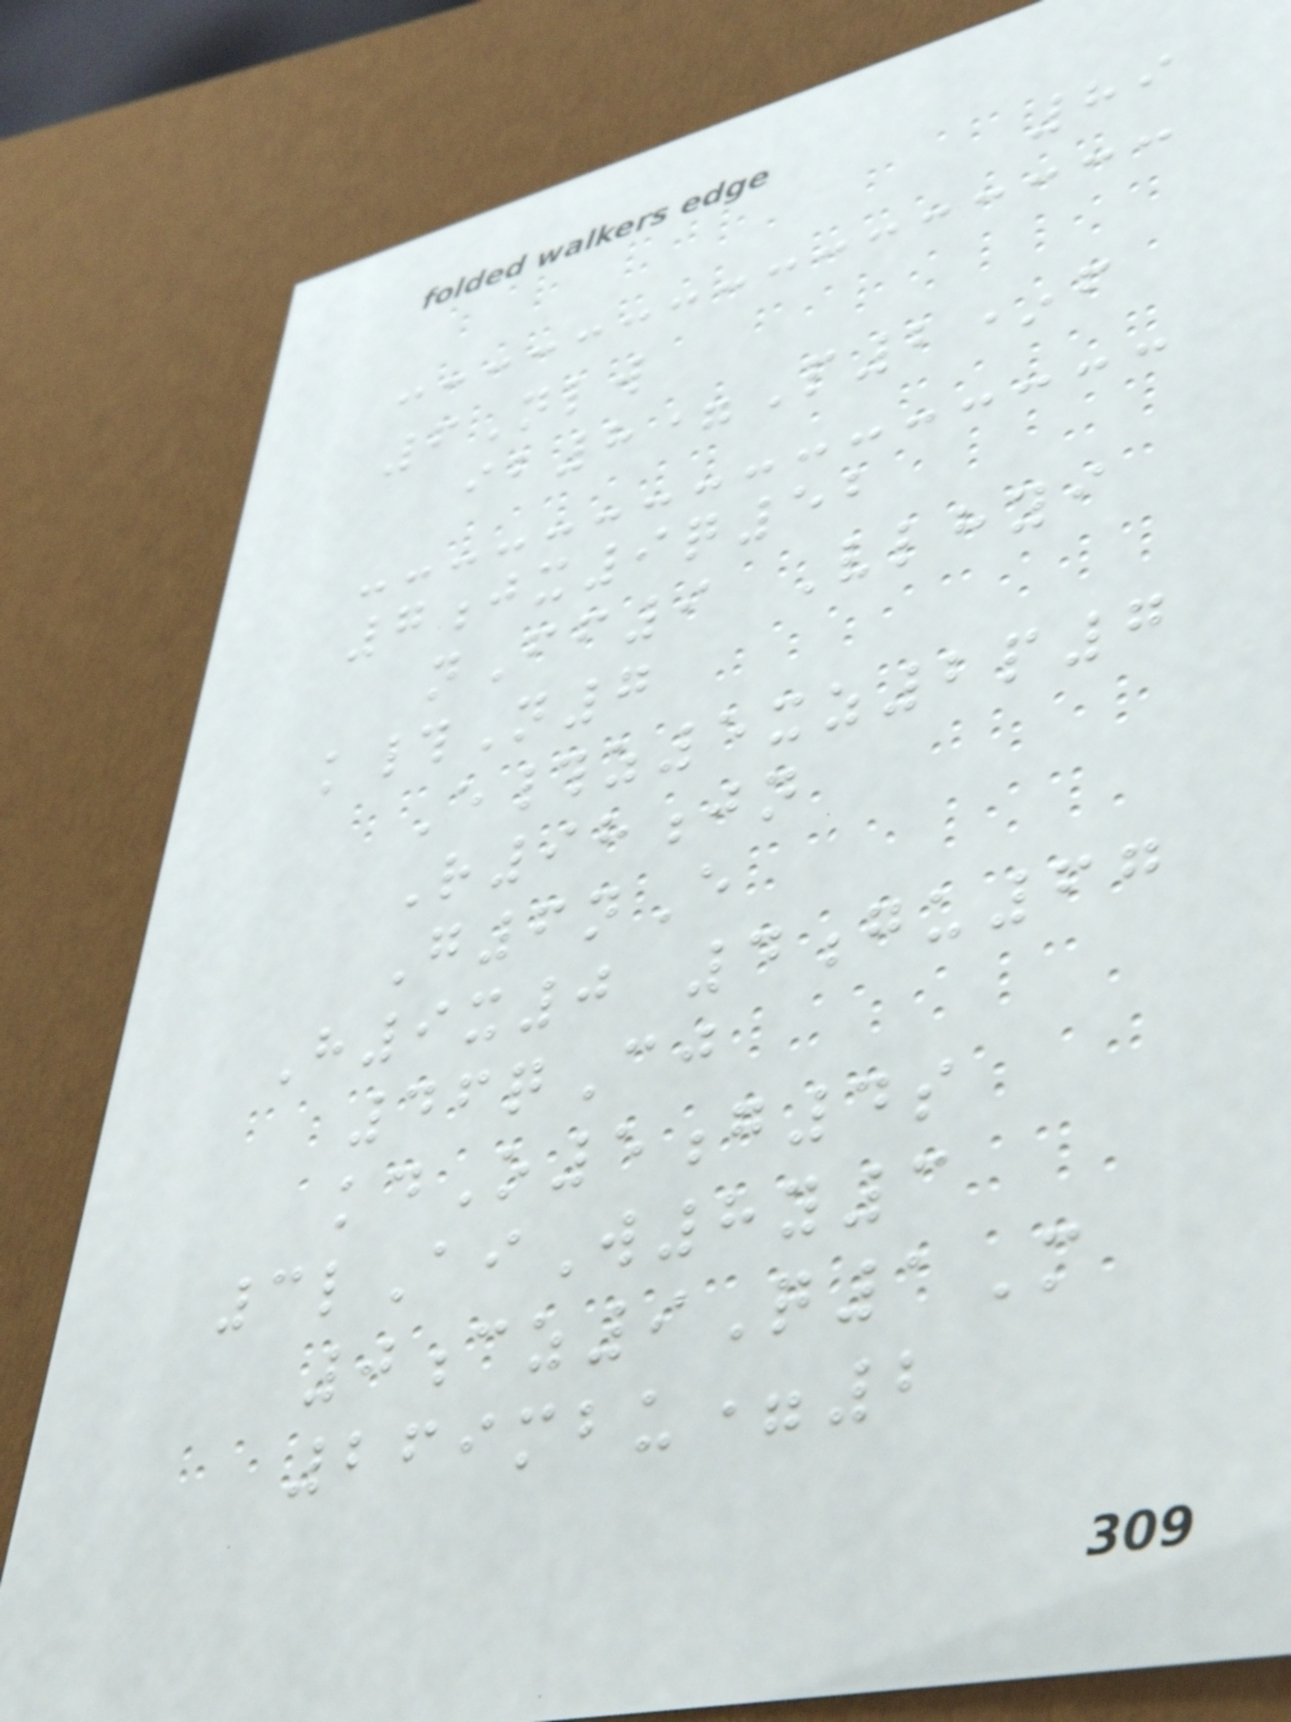89
6Nlw
ib8=P2*f
7jx9q52
nFf9 Vlhyi
k#N7
E#z5xz2p7
R98jn
G6nE
H9x0 4gu67
46qCj
kdO5g4s
3lAiW8y3
0cz9Q1M
269mbu=2
